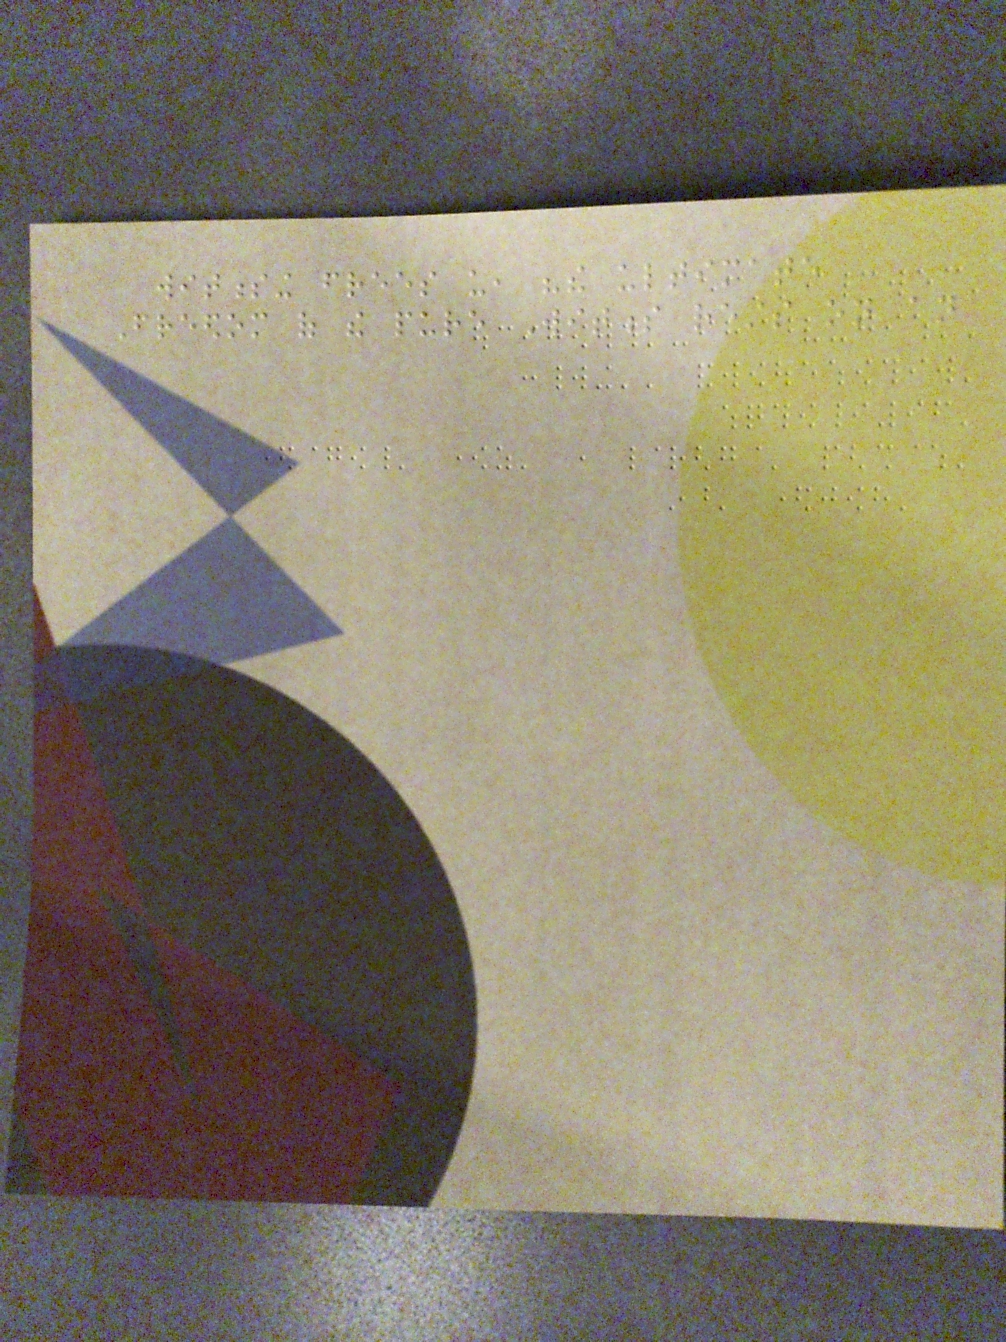witnessing frees us, "the ultimate
Freedom of the pure Witness rests on an
